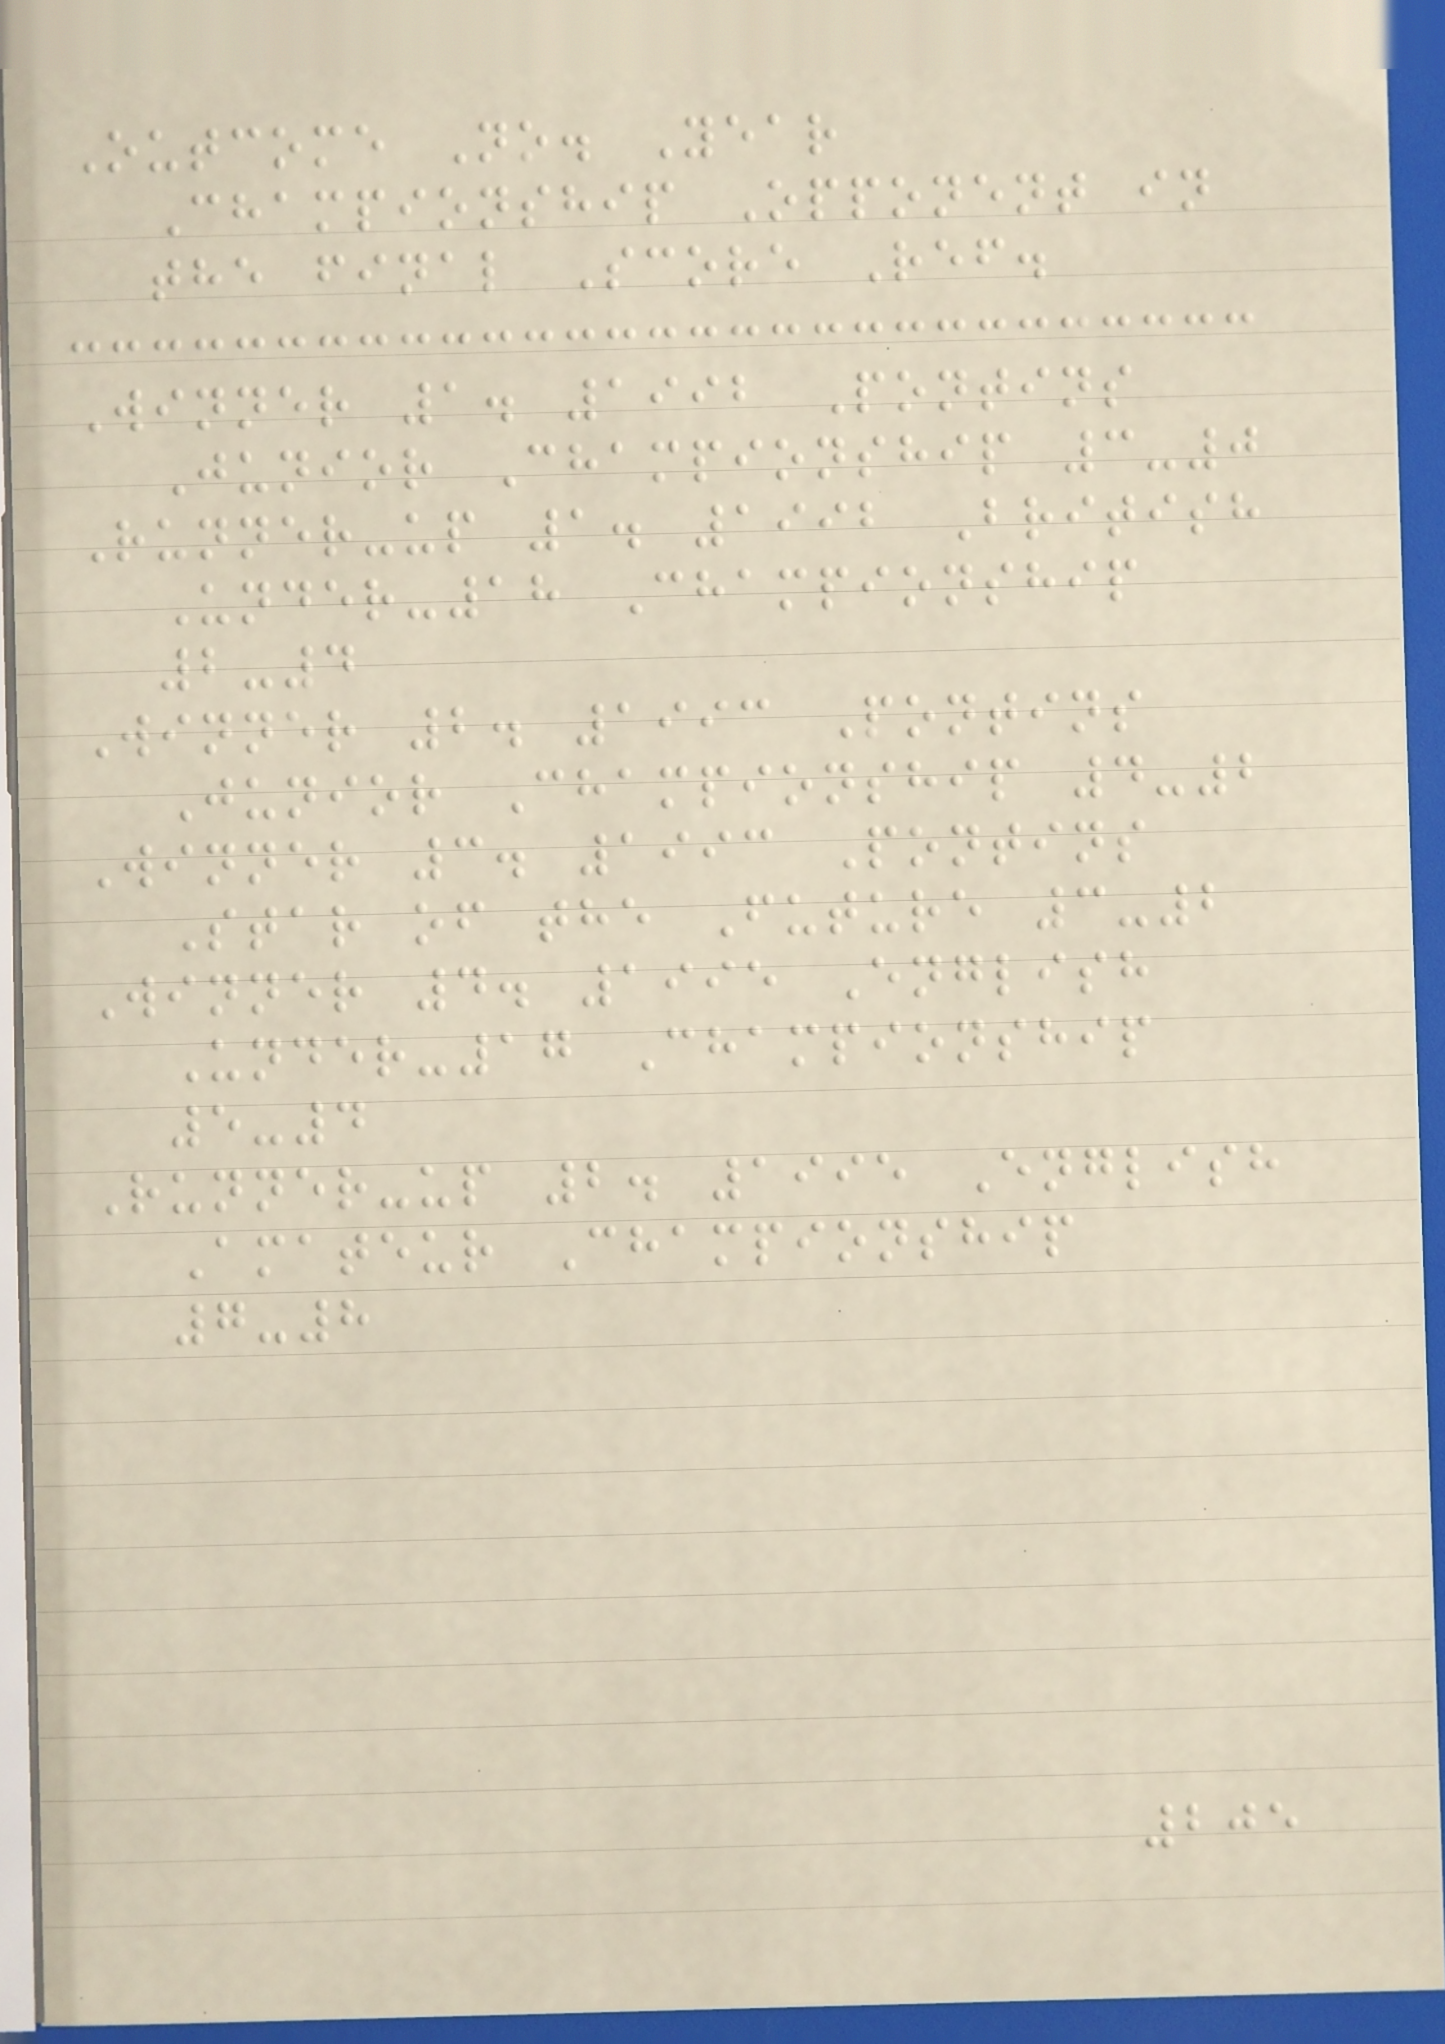Outcome No. Year
Championship Opponent in
the final Score Ref.
Winner 1. 1992 Pontins
Junior Championship 3-0
Runner-up 1. 1992 British
Under-18 Championship
2-4
Winner 2. 1993 Pontins
Junior Championship 4-2
Winner 3. 1993 Pontins
Star of the Future 3-2
Winner 4. 1995 English
Under-17 Championship
5-4
Runner-up 2. 1995 English
Amateur Championship
7-8
205
